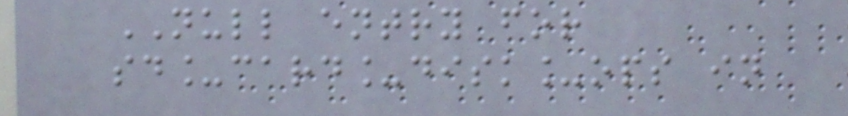NULL entry for
sd_card_disk_ops in
